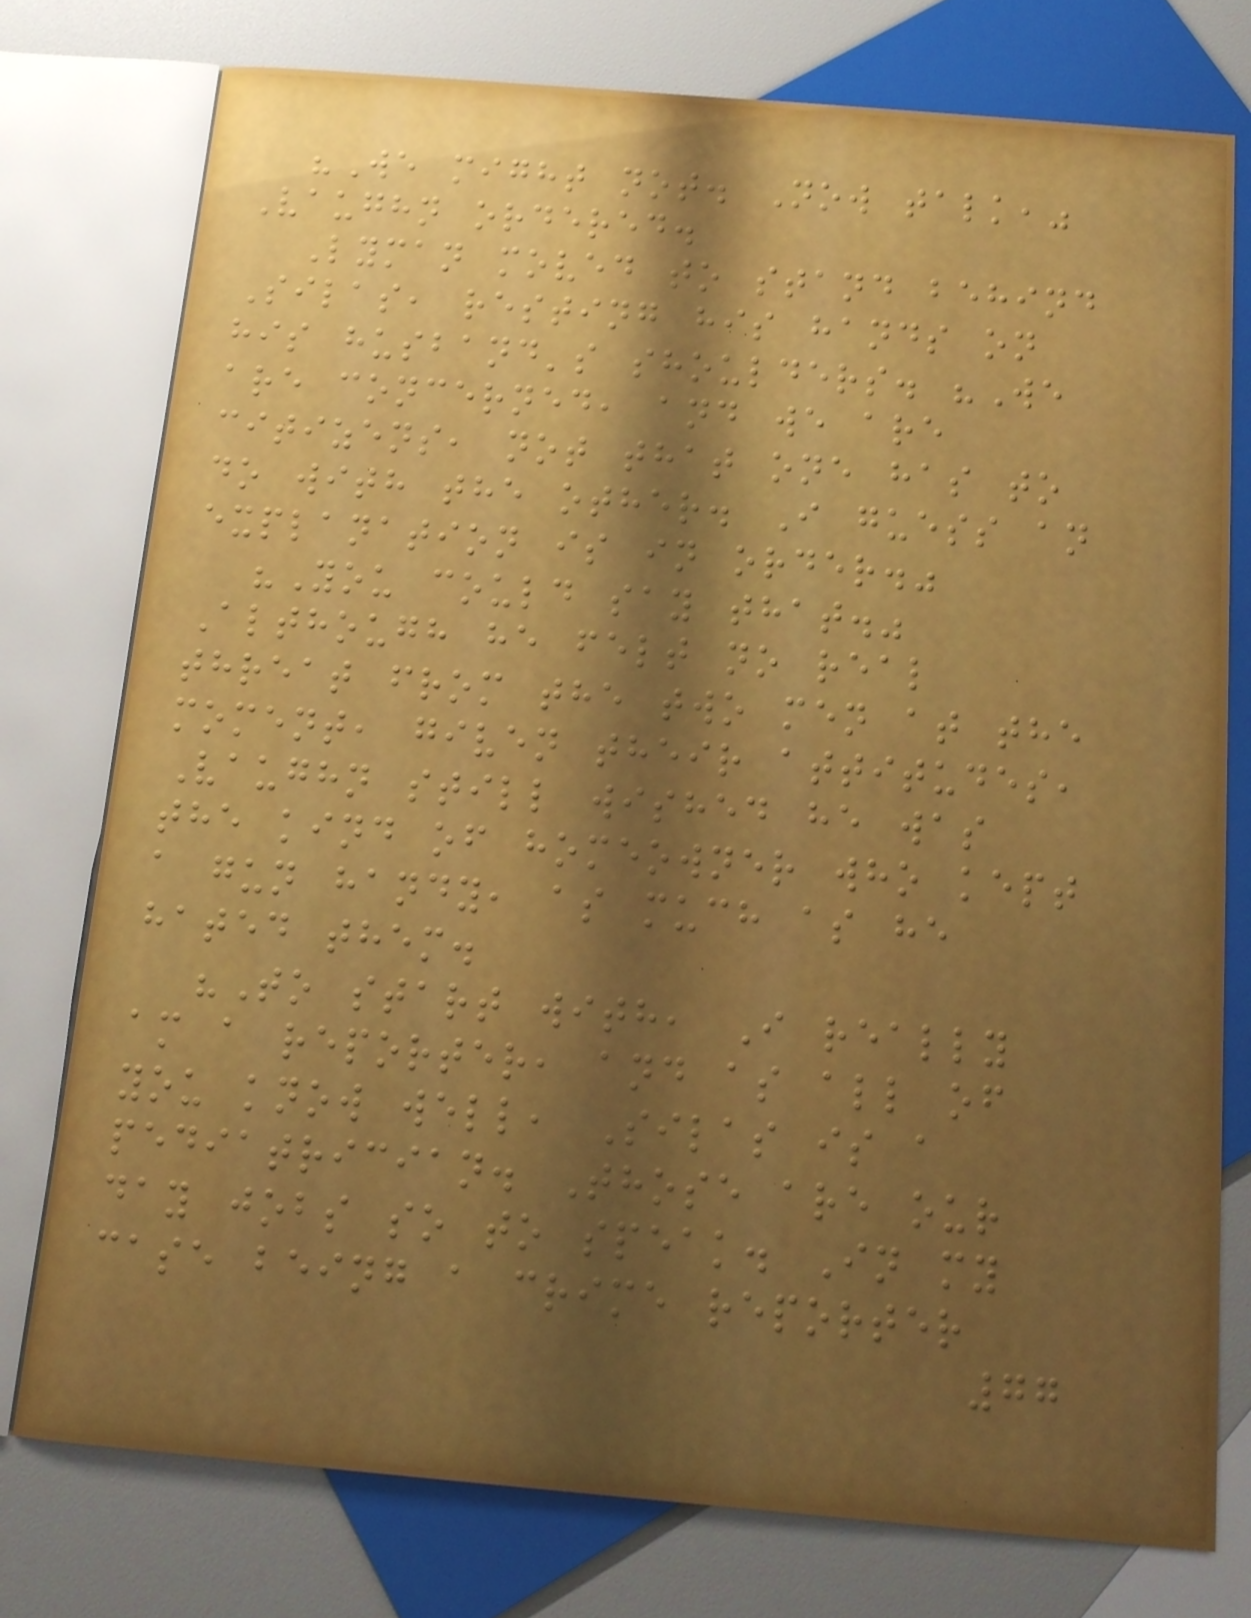"We might not. Now talk,"
Vaughn ordered.
Lyman moved to stand behind
Silas, resting his hands on
his husband's shoulders. "We
are concerned, and we are
citizens, not that one has to
do with the other. I guess an
explanation is in order."
"You could say that."
Although he felt no real
threat from the two men at the
moment, given their attitudes,
Vaughn still wished he was
the kind of homeowner who kept
a gun handy, as much as he
hated them.
"To start with, I really
am a reporter, and as all of
you know well, Silas is a
pediatrician. Those are our
day jobs so to speak. In my
case being a crime reporter
77
